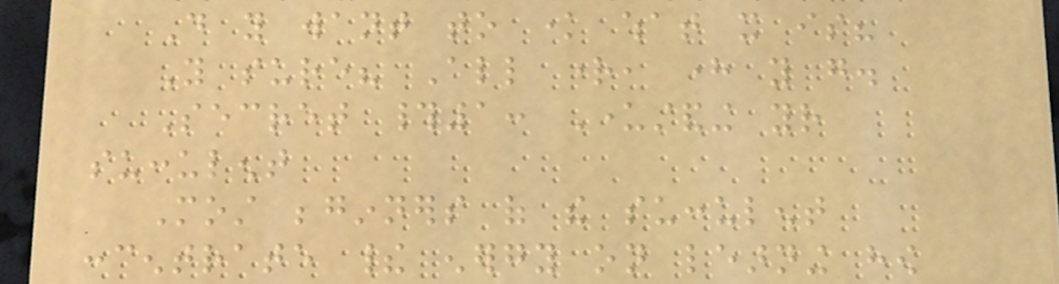Do you want to know what it is?
You sure? All right, here you go.
Secret #1: Understanding your
succulent
Most beginners of the succulent
concentrate their energy on learning how
